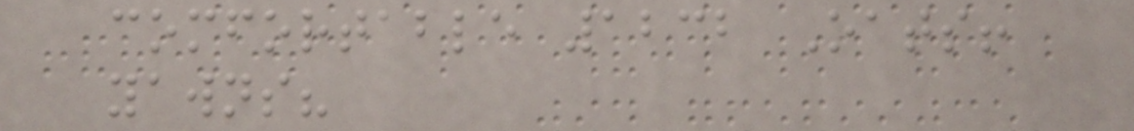comfortable 1232 Oats!
yawns?
